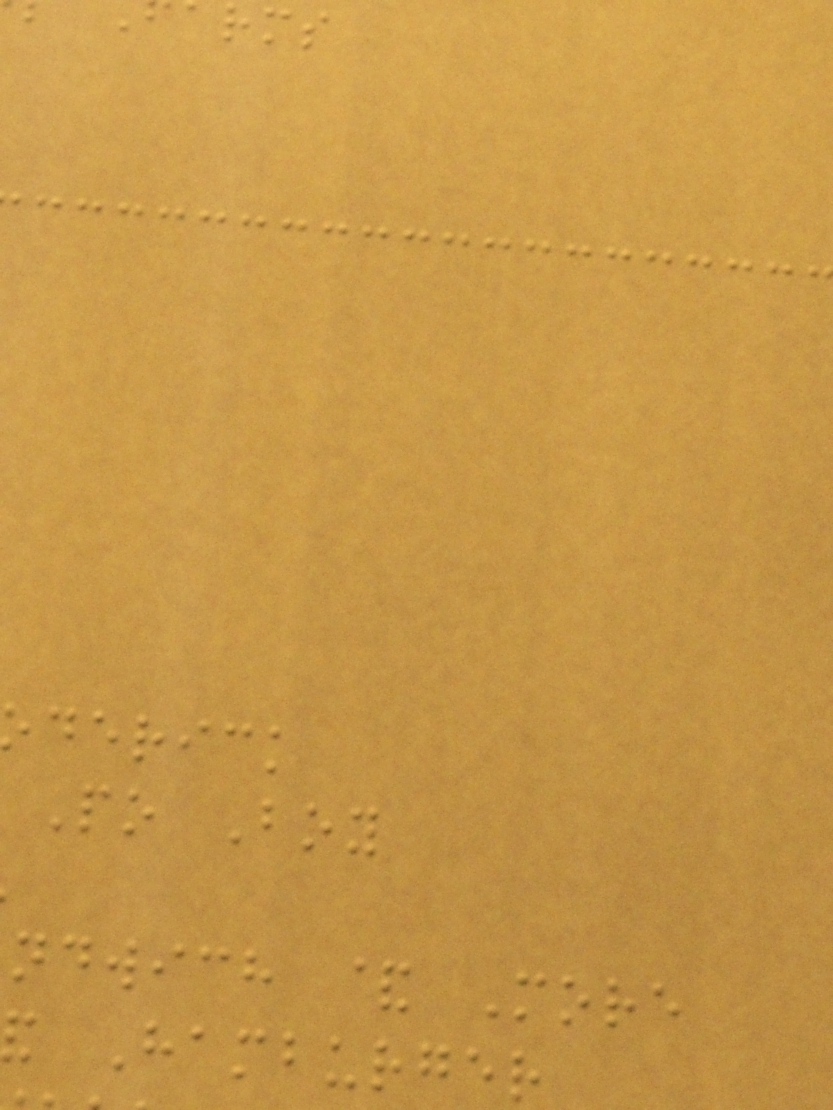derick
Po Boy
ndwich & More
Hamburger
